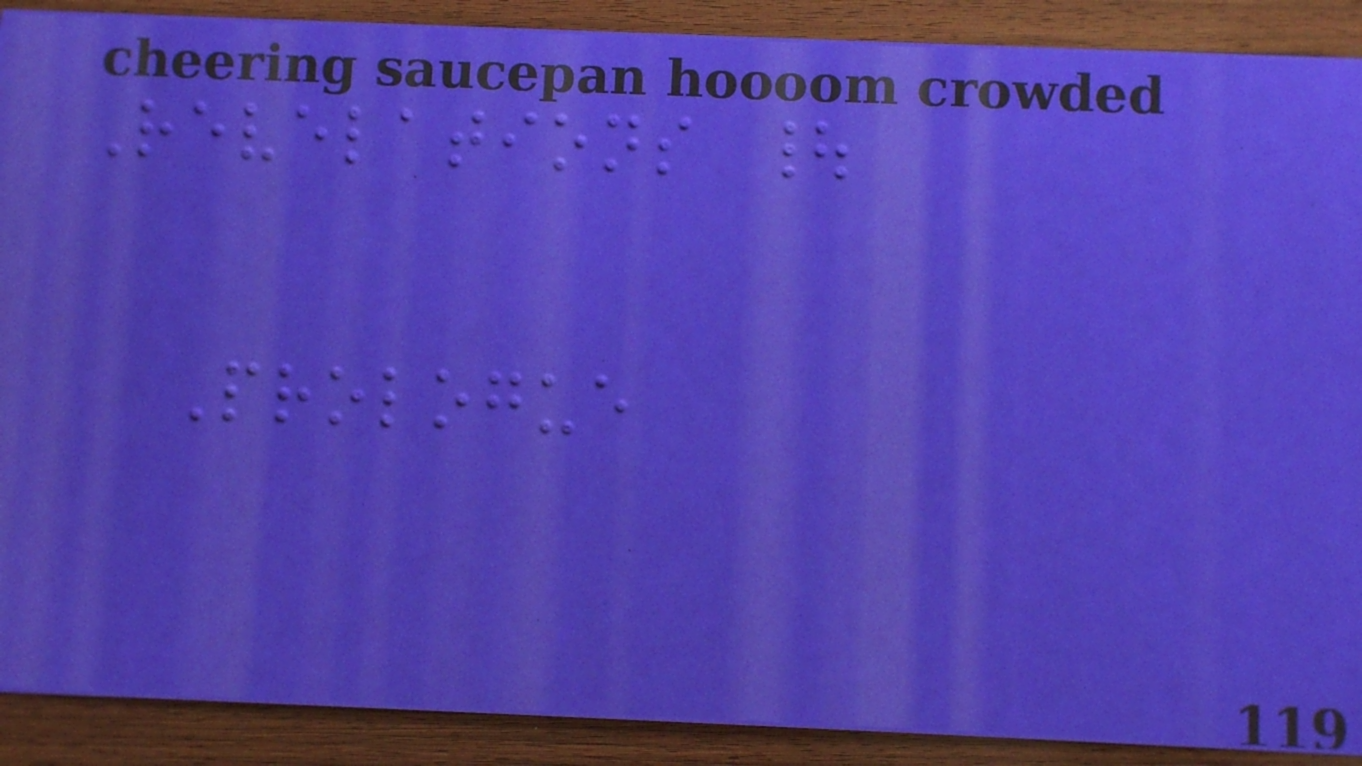Revelations |
Prologue
